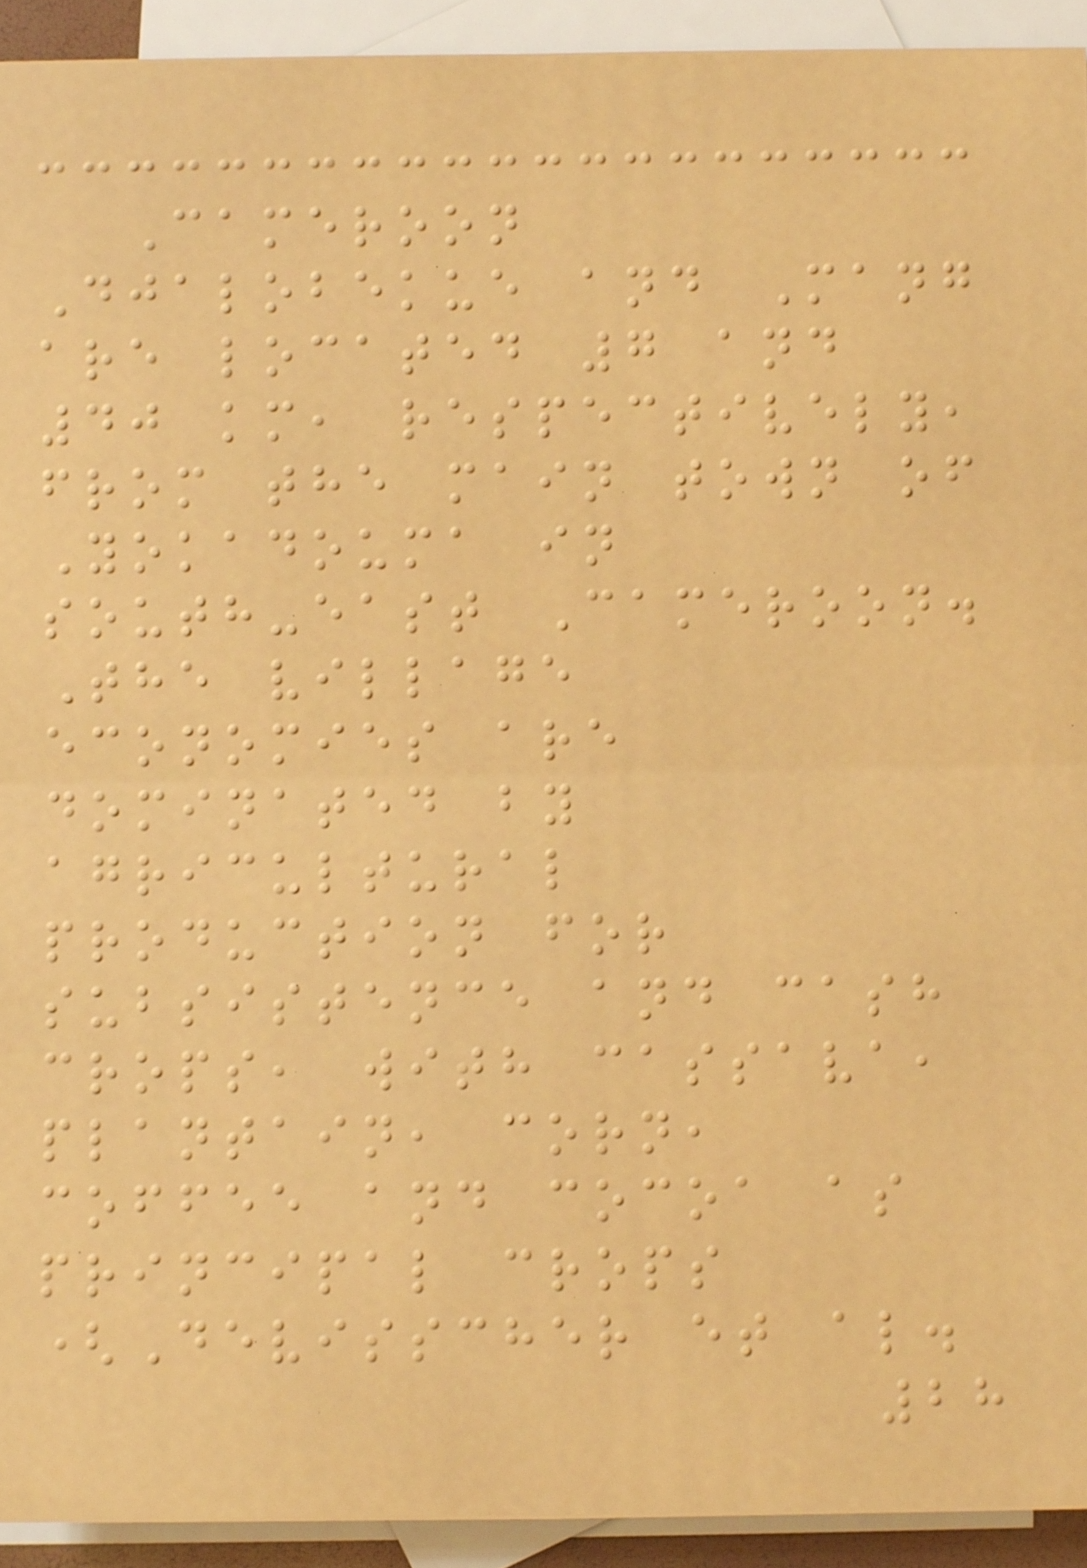Cameroon
Djalobekue and Mang
are located 7 and
40 km, respectively,
from the main town of
Yokadouma in
south-east Cameroon.
The village
economies are
dominated by
agricultural
production for
subsistence and cash
crops, with cassava,
plantain, corn,
coffee and cocoa as
principal crops
(Devisscher et al.
28
